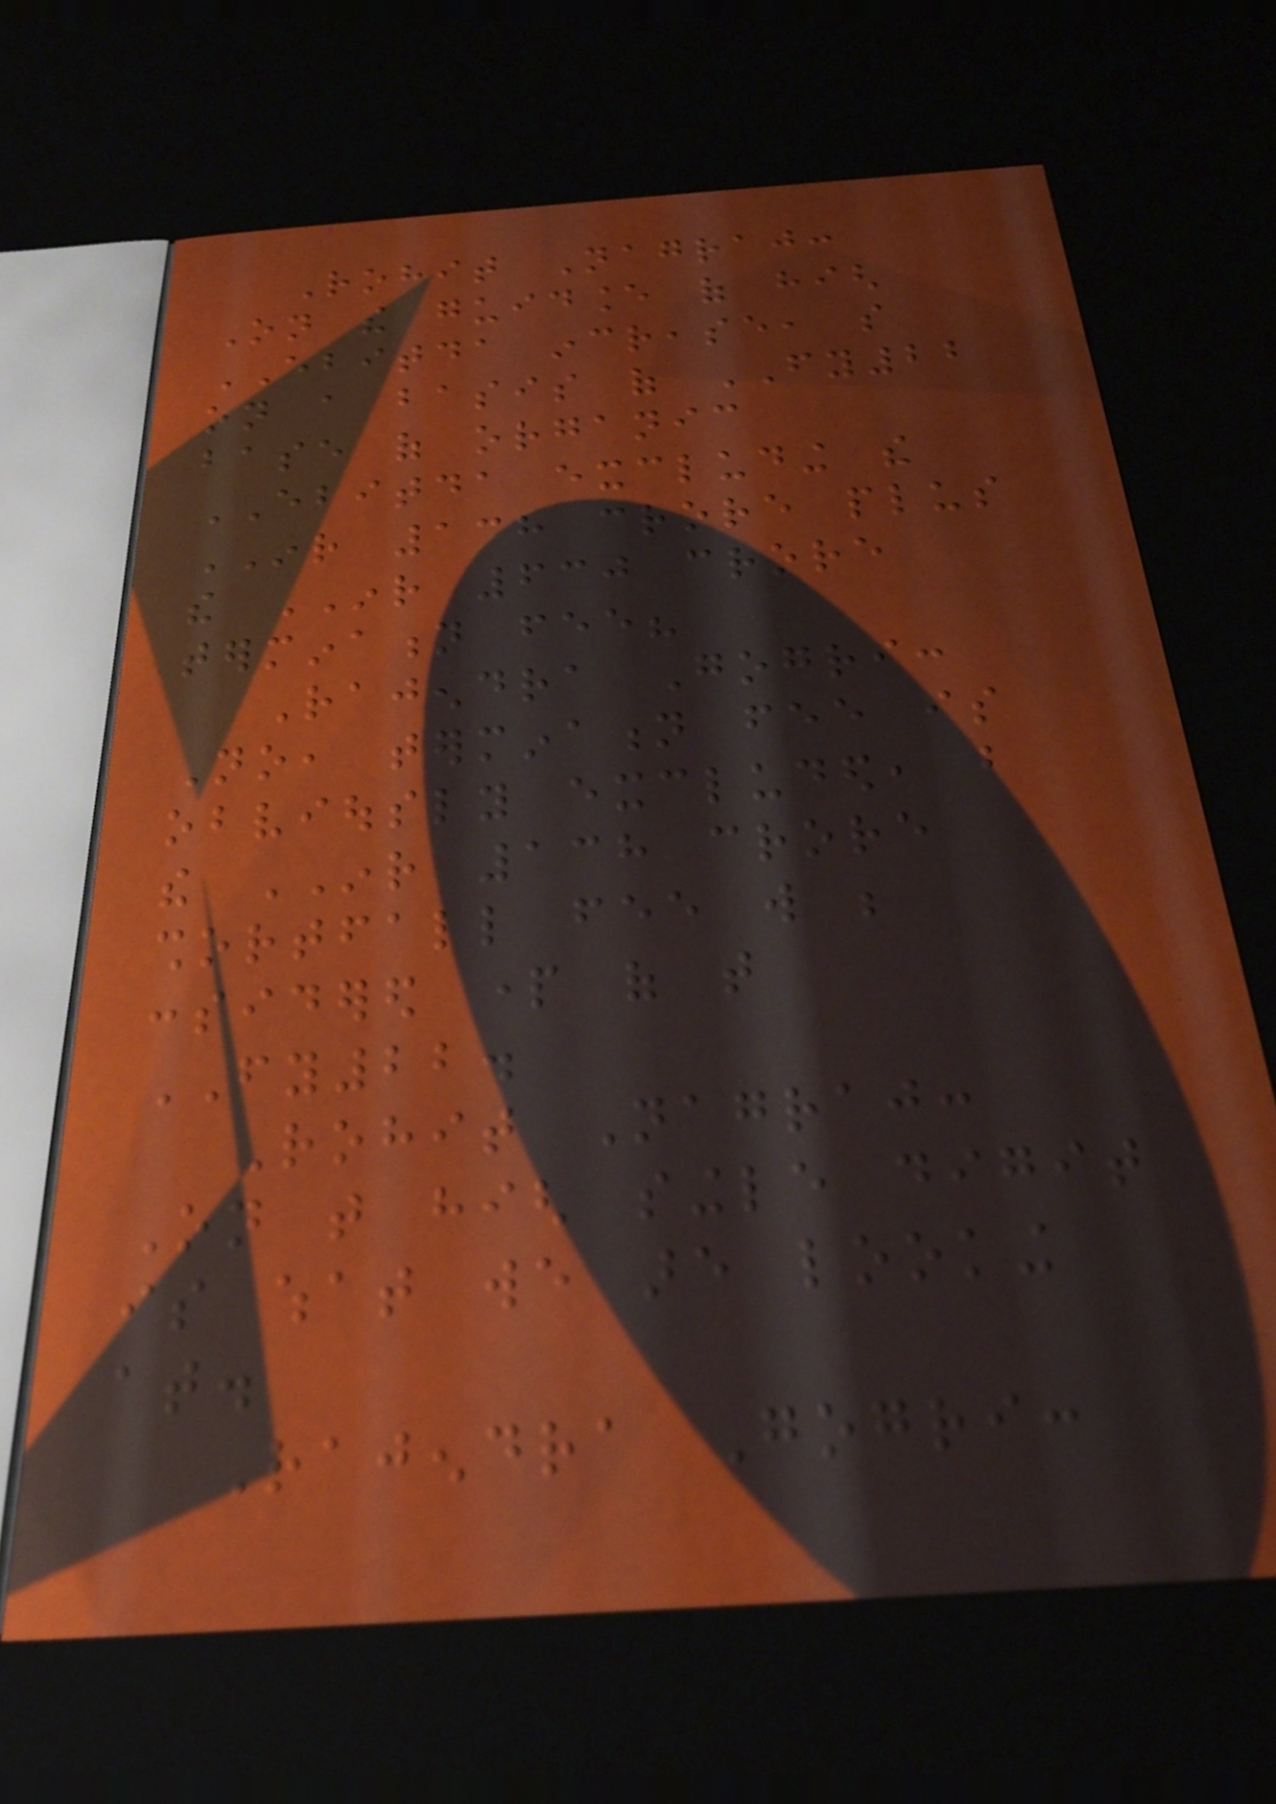Rohit Nagraj:
On the guidance of high
EBITDA increase, so
on a basis of FY22
base of organic
EBITDA excluding the
INR 138 crore plus
the INR 630 crore
termination fee?
Rajendra Gogri:
No, termination fee is
obviously excluded, but
the INR 138 crore
shortfall fee will be
considered part of that
FY22.
Rohit Nagraj:
On that high single digit
is what we are looking
at.
Rajendra Gogri:
